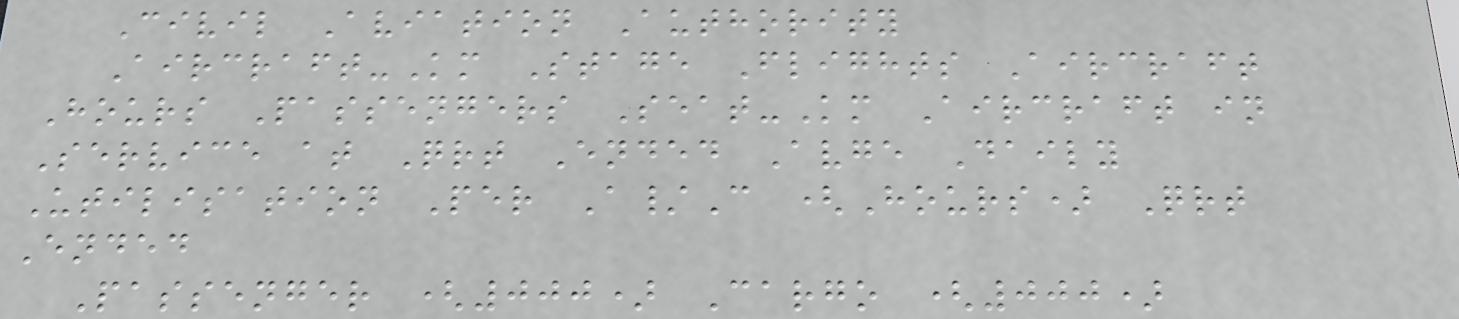Civil Aviation Authority
Aircraft-Km Stage Flights Aircraft
Hours Passengers Seat-Km Aircraft in
Service at Qrt Ended Avge Daily
Utilisation Per A/C (Hours) Qrt
Ended
Passenger (000) Cargo (000)
